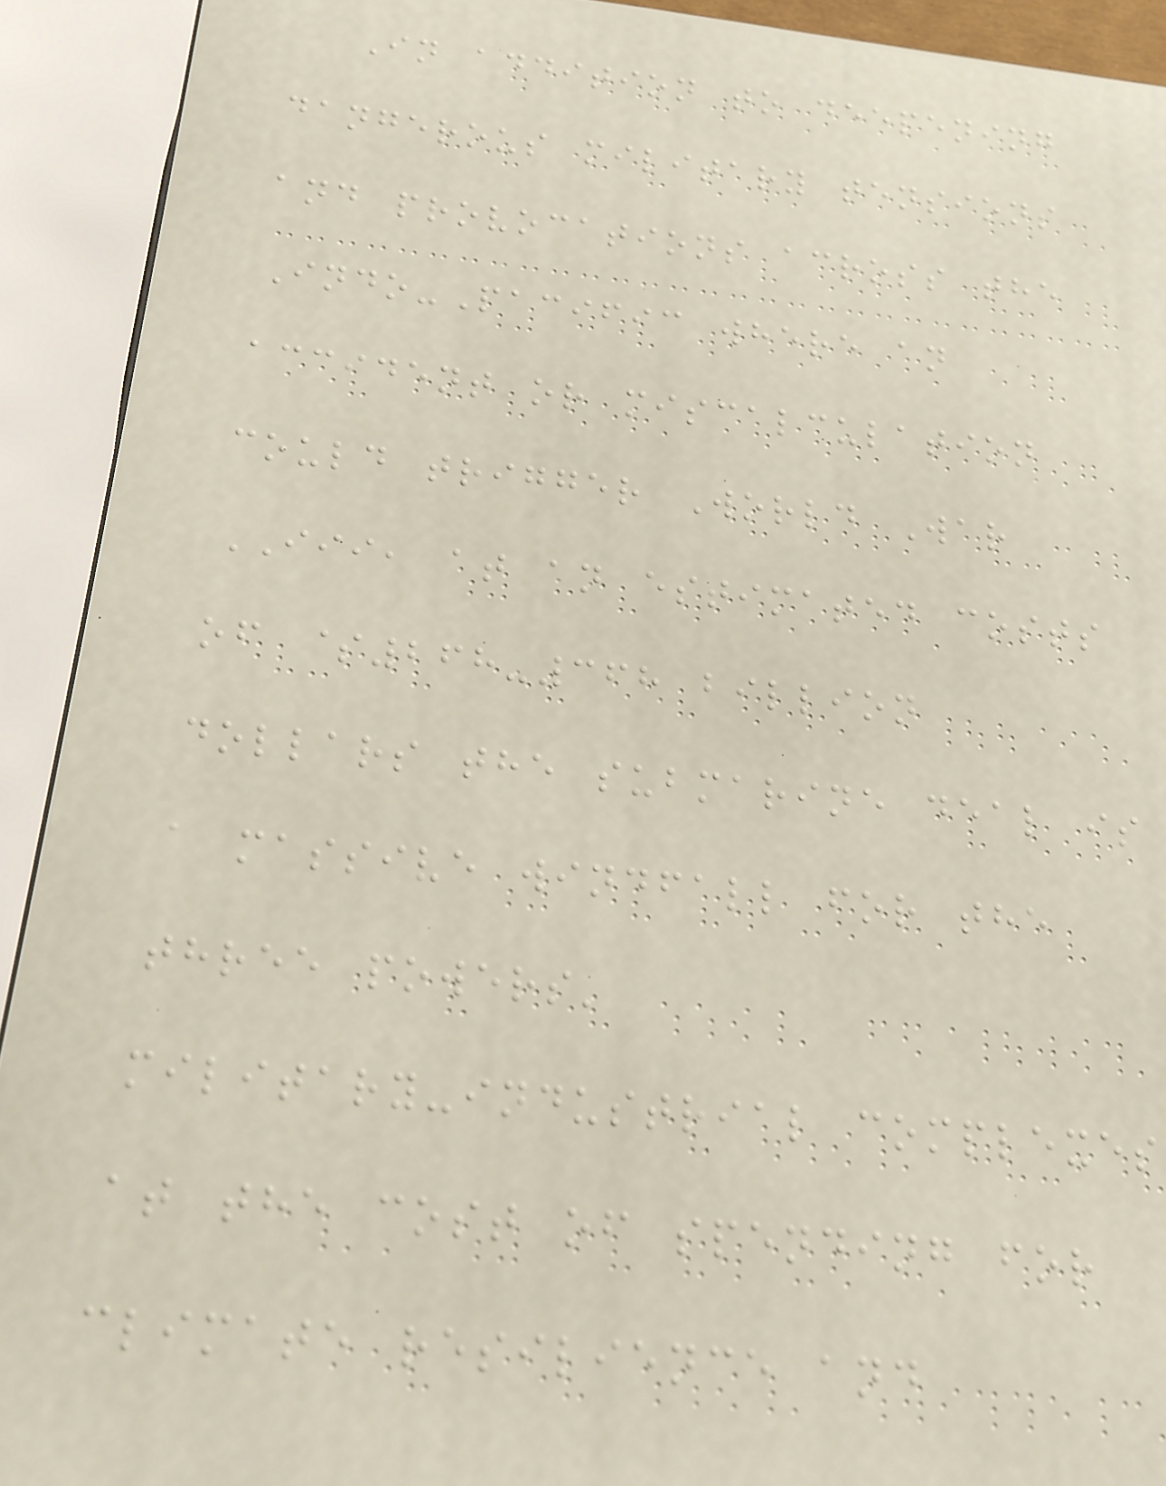In addition to deepening
dangerous military tensions
and provocations across the
Indo-Pacific where an
accident or miscalculation
could trigger World War
III, at an estimated costs
of $268-368 billion
dollars the submarine deal is
a massive windfall for the
three powers'
military-industrial complexes
at the cost of spending for
climate resilience and
